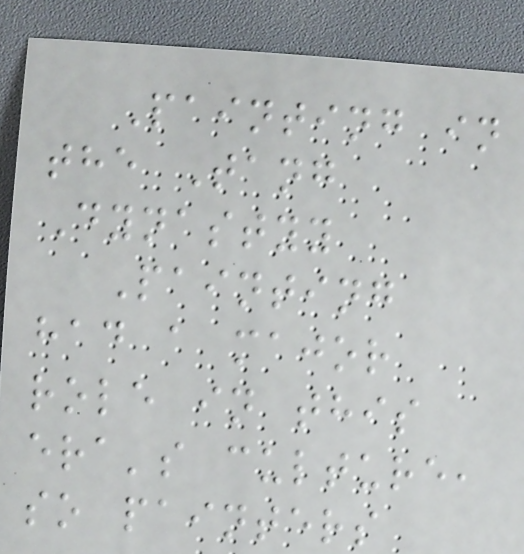Painting in
the Tang
Dynastyy
Painting
had a major
role in this
era's culture,
so painters
